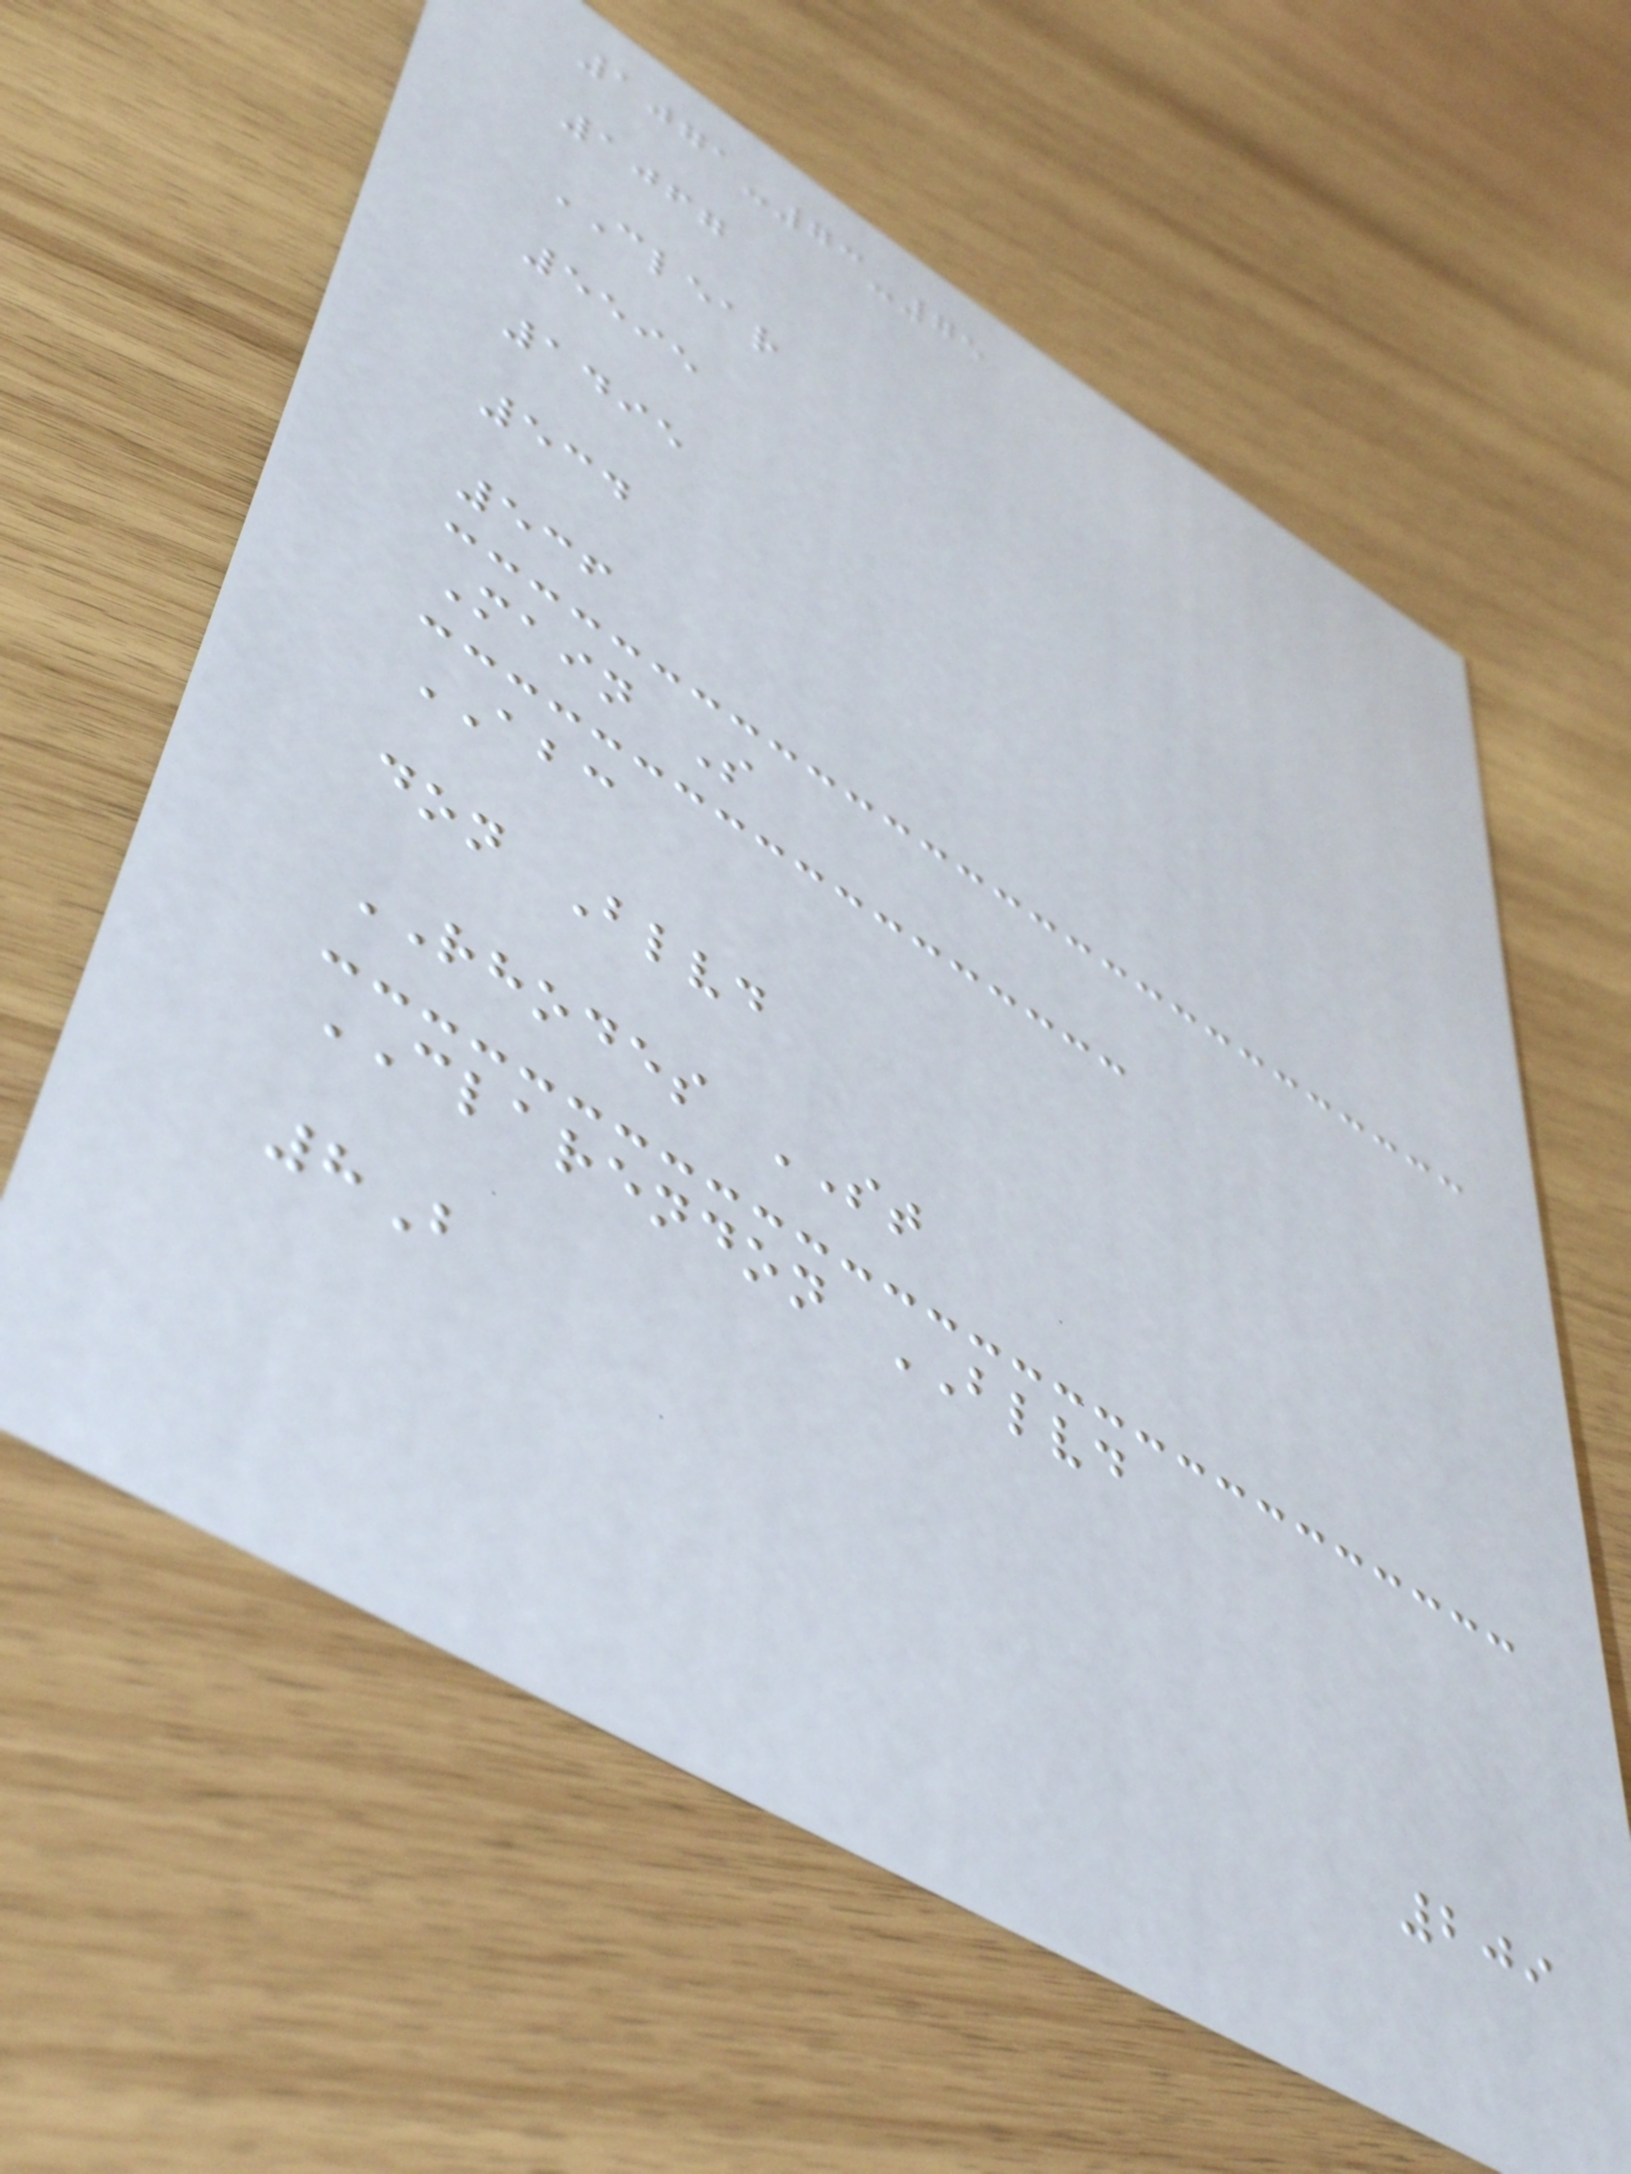1071-73-75
1067
CLEAR
5595
1495
534
536
Main S
ABC
don Blvd
RHODES ST
CLARENDON BLVD
8B
209
